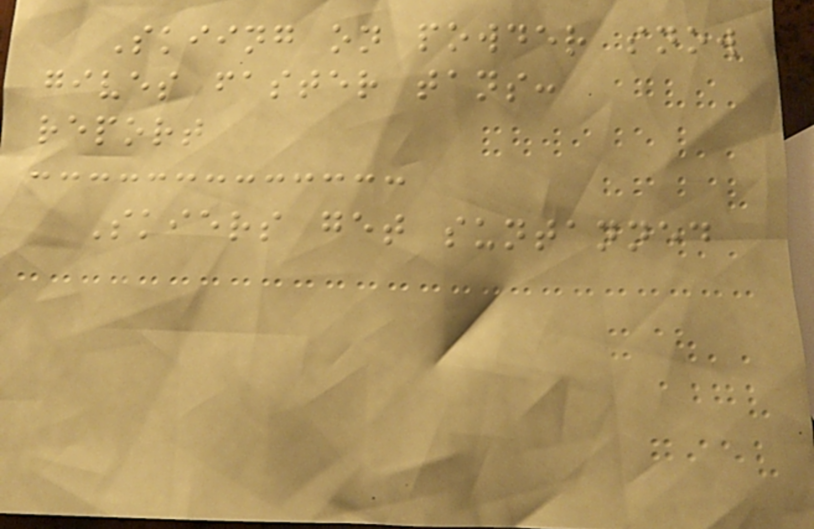Skiing on powder snow
gives faster tans:
report
Skiers get suntanned
